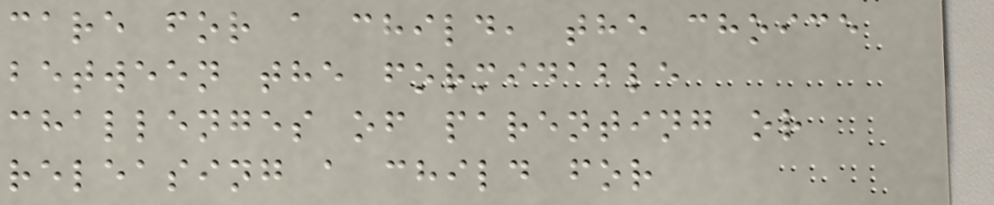care for a child, the choice
between the formidable
challenges of parenting or
releasing a child for
